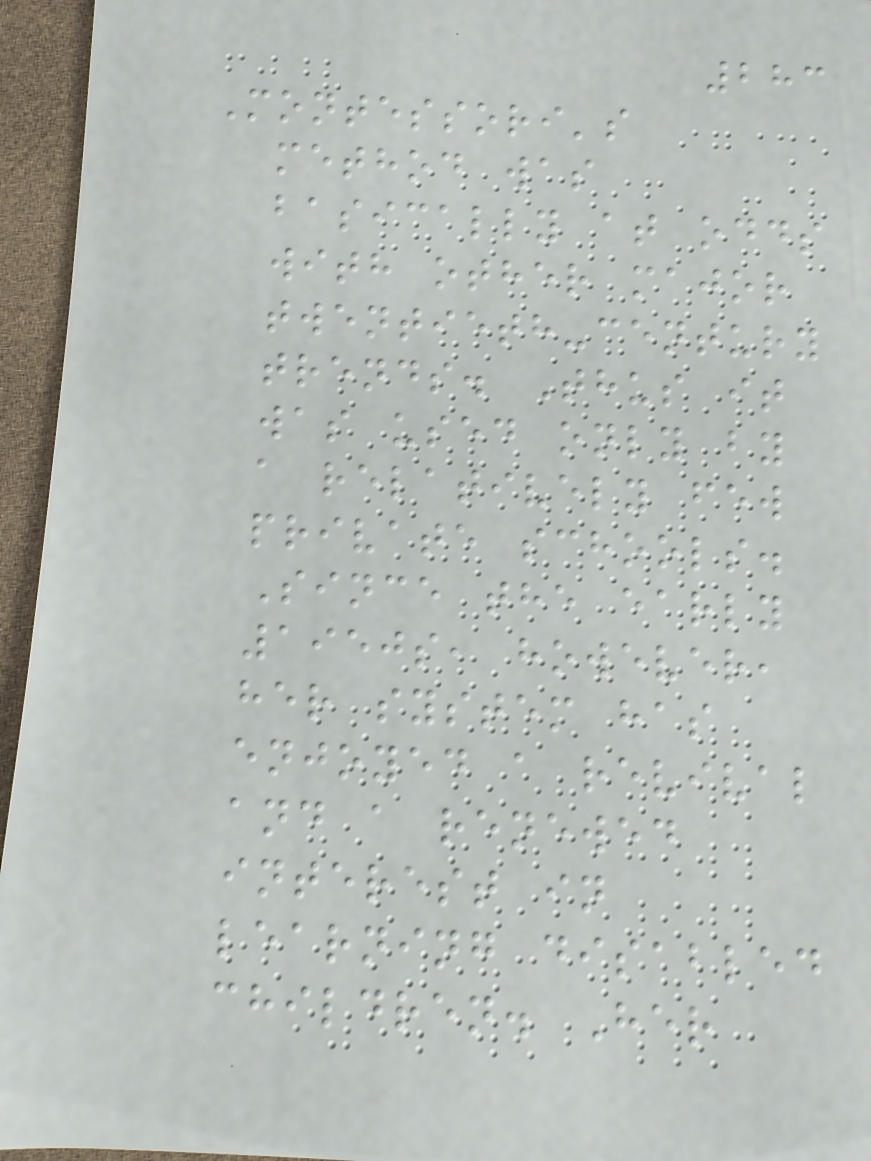283
Montessori's
method was
basically at odds
with other major
twentieth-century
trends. Thus it
was used only by
a relatively few
private schools.
Since the early
1950s, however,
her system has
enjoyed a revival
and a renewed
interest in
learning disabled
children. Her
